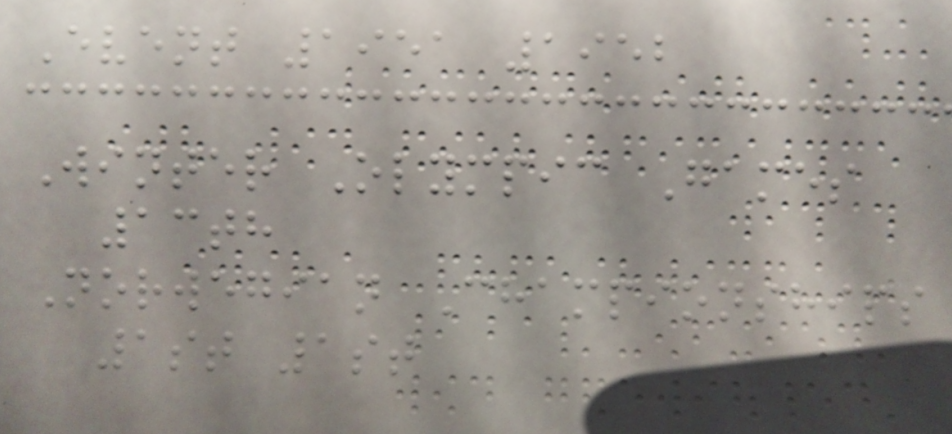Event 1951 1952
Winter Olympic Games
13th
Norwegian Championships
1st 1st
